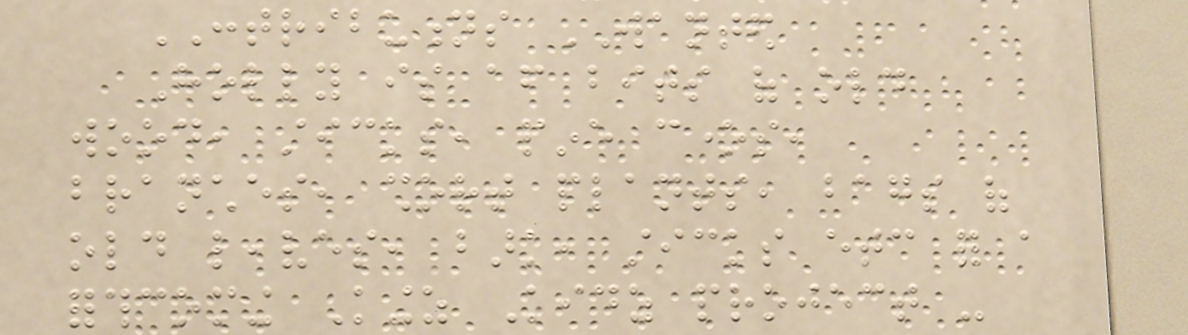CONTRIBUTIONS WANTED
Holly is after bits of old
wood, sticks, pine cones,
branches, short plants, bags of
old leaves, bark, sticks etc for a
forthcoming Kingz Kidz project -
